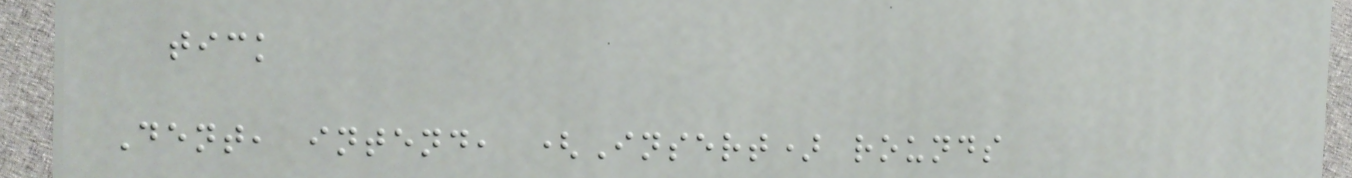tick
Dent, intend, (Insert) rounds
